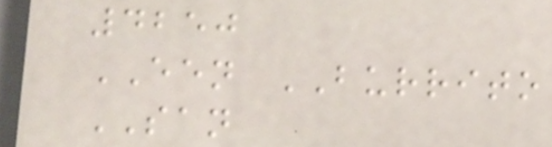4250
EEN BURRITO
SAN
